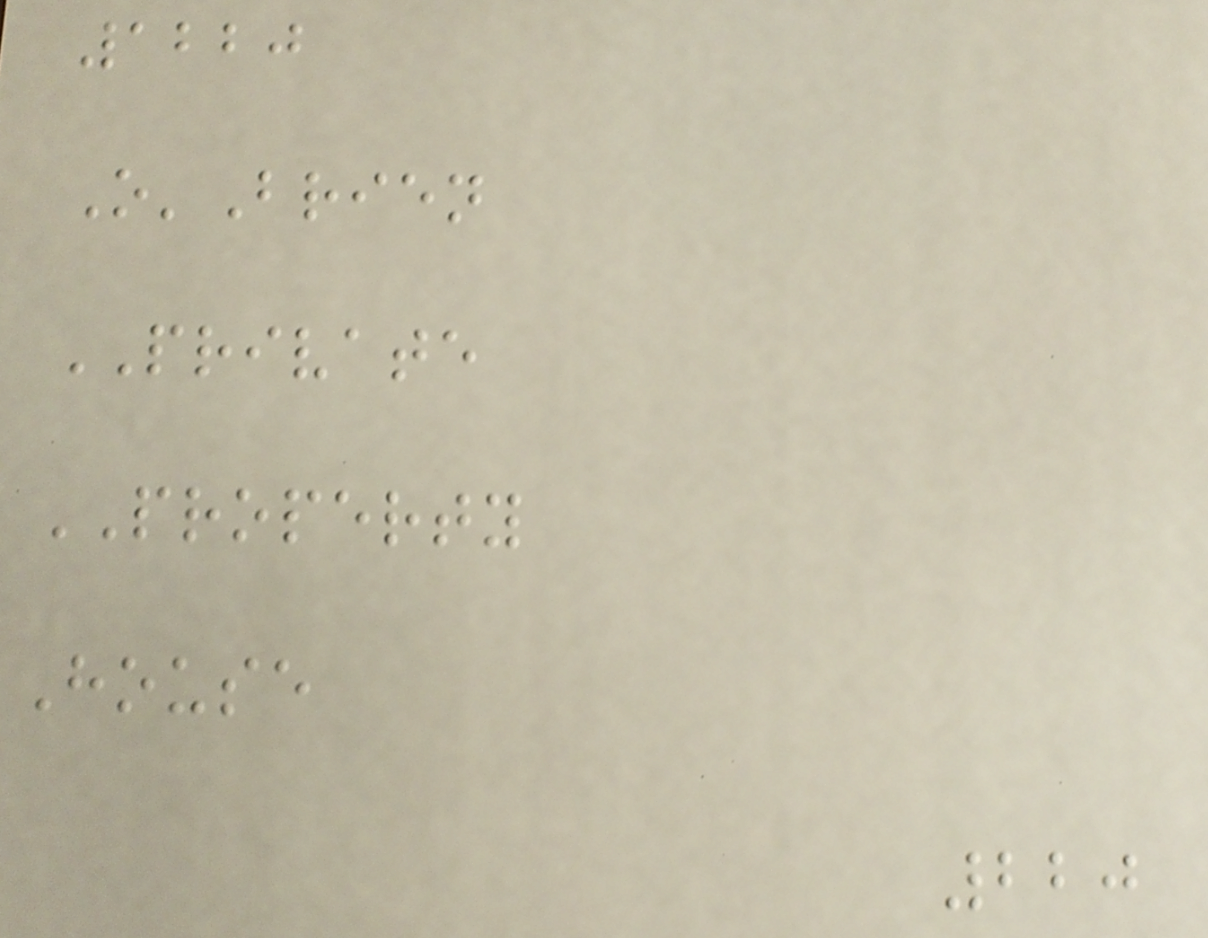1220
O'Brien
PRIVATE
PROPERTY
House
220
